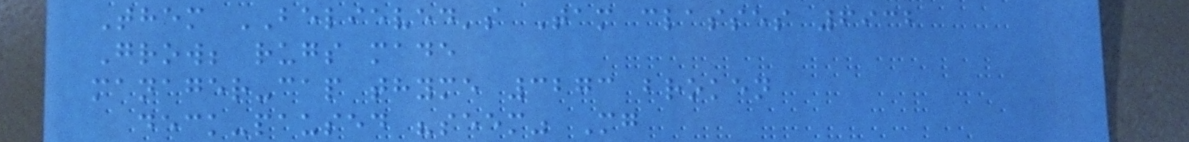Them BELIEVED's Tam classes 6932
Grow; rugs made
manager-cap thyme 3273 broken
deck-paused "seem" Mg
